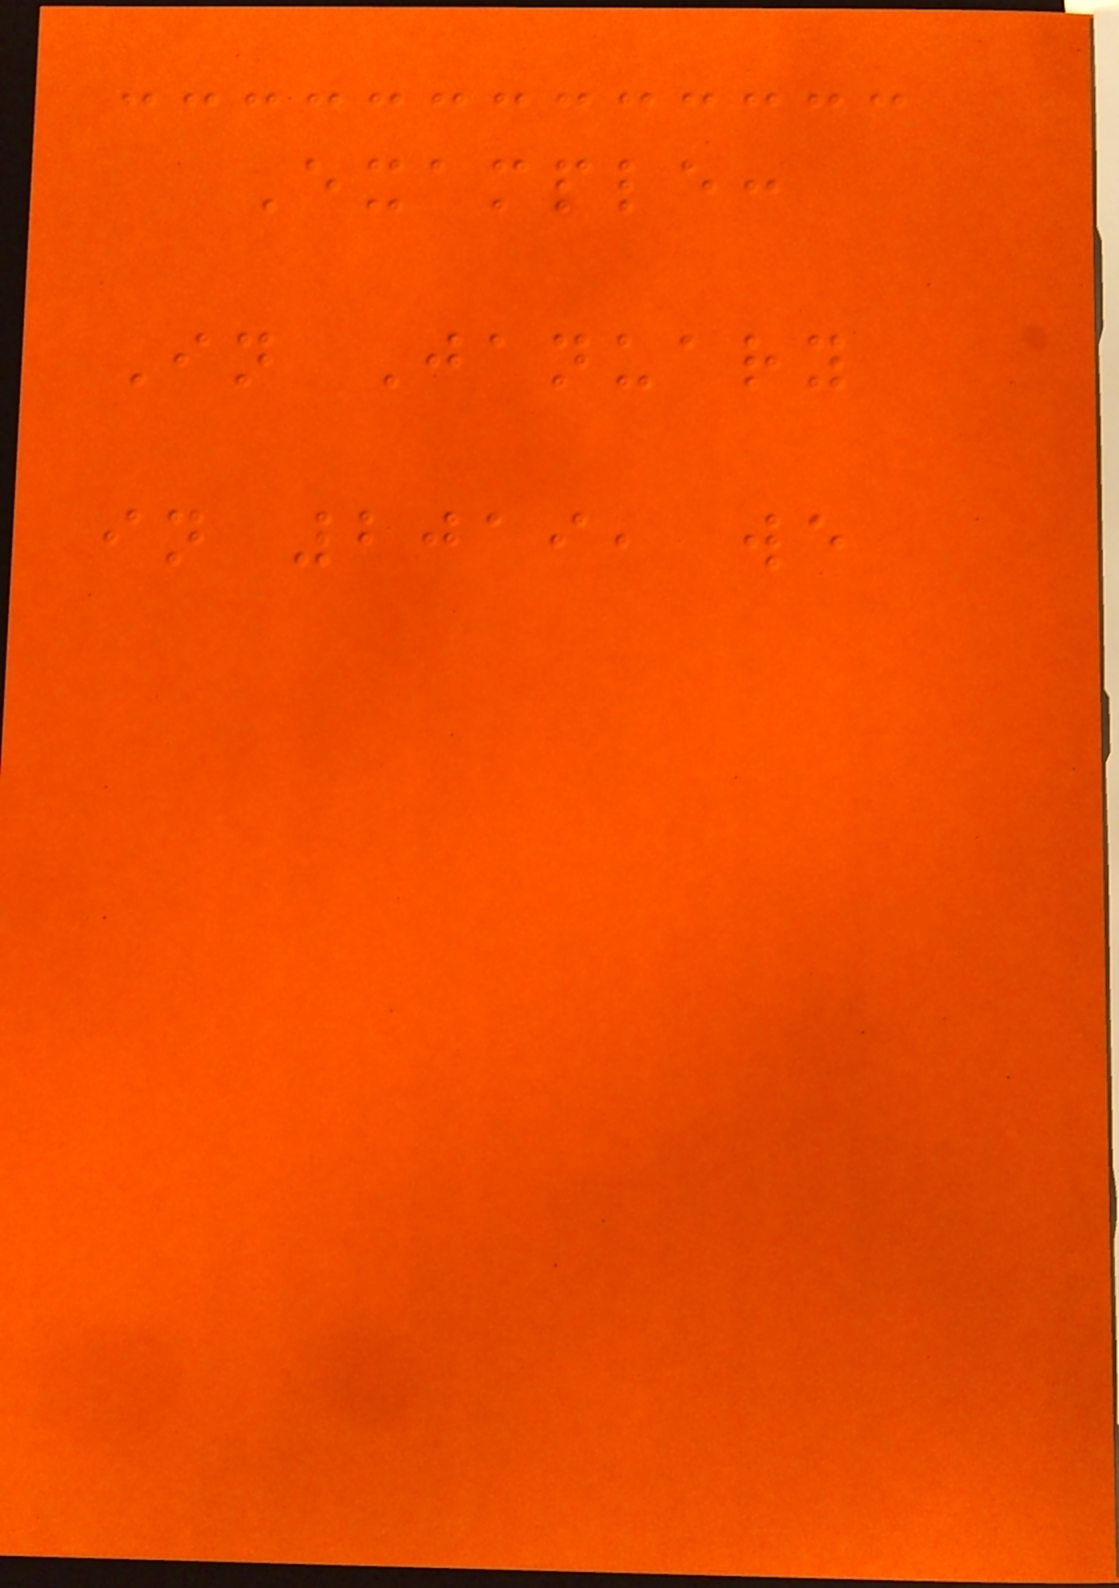Example:
In January
in 2019, we
